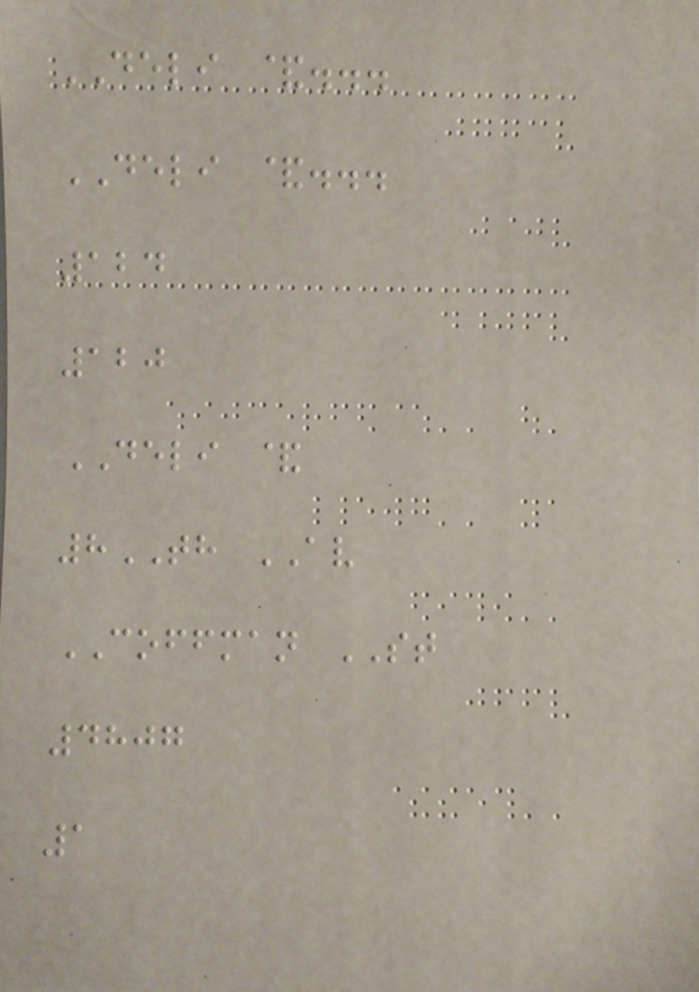DELI &...
DELI &...
124
120
DELI &
8TH AV
COFFMAN ST
4807
1
